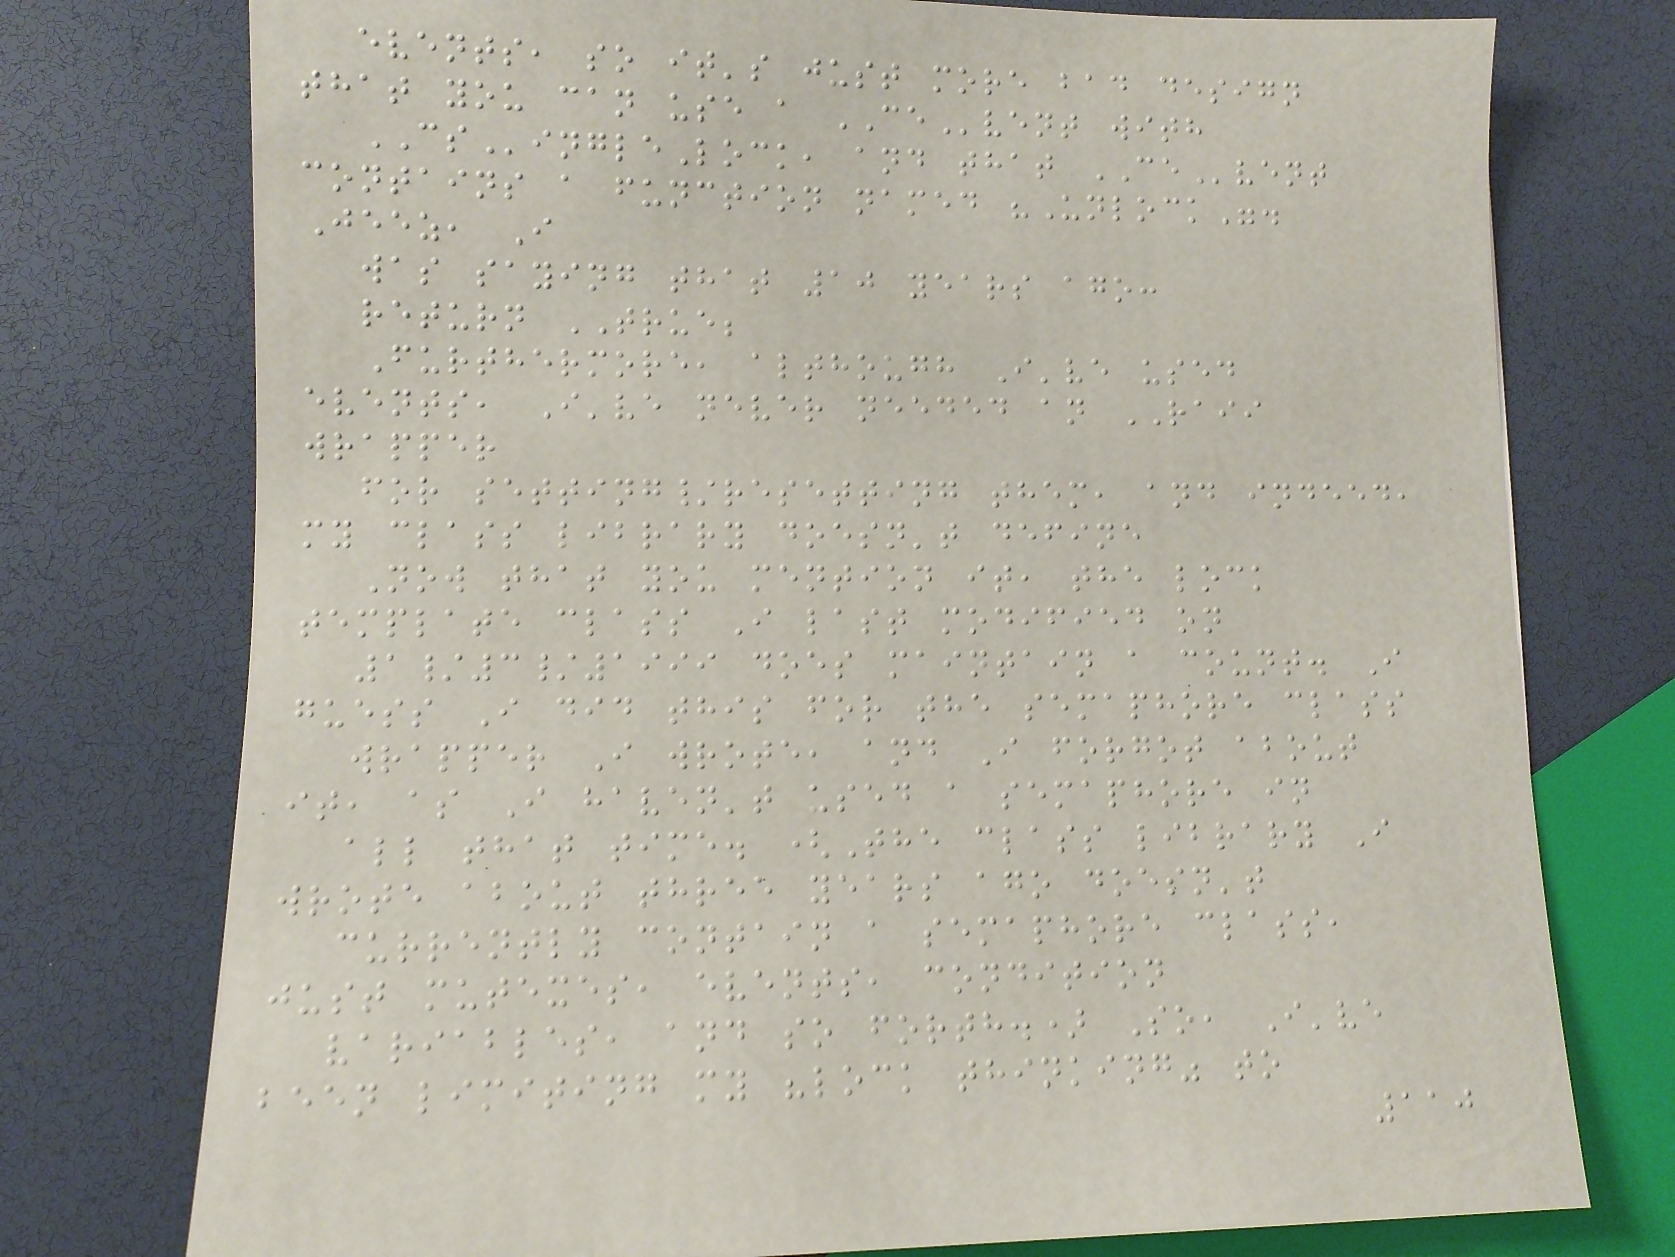events, so it's just more bad design
that you can use a CEvent with
CSingleLock, and that CEvent
contains a function named "Unlock".
Jeez, I
was saying that 10 years ago:
return TRUE;
Furthermore, although I've used
events, I've never needed an RAII
wrapper
for setting/resetting them, and indeed,
my class library doesn't define
Now that you mention it, the lock
template class I last modified on
1/3/1999 does maintain a count. I
guess I did this for the semaphore class
wrapper I wrote, and I forgot about
it, as I haven't used a semaphore in
all that time. (The class library I
wrote about three years ago doesn't
currently contain a semaphore class,
just mutexes, events, condition
variables, and so forth.) So, I've
been limiting my "lock thinking" to
110
